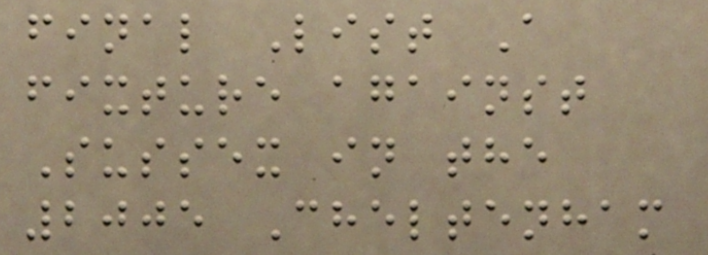final List A
fixture against
Sussex in the
2005 Cheltenham
